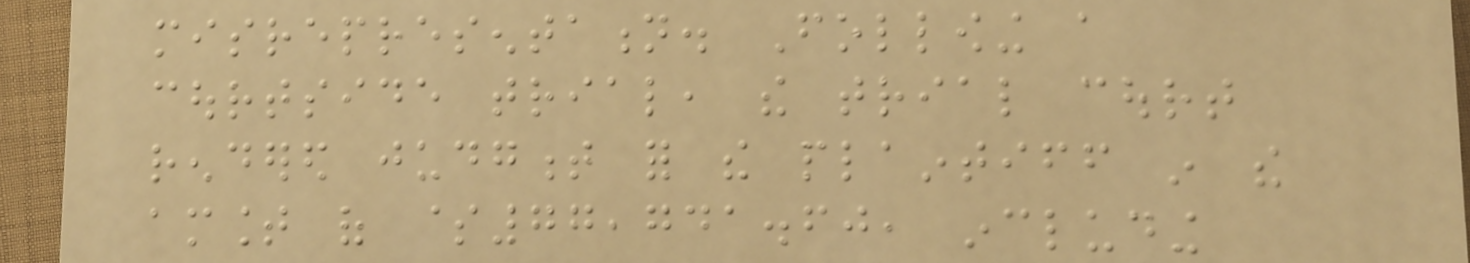misrepresentation. Following a
courtside trial, the trial court
rendered judgment for the plaintiff in the
amount of $77,741.60, including
